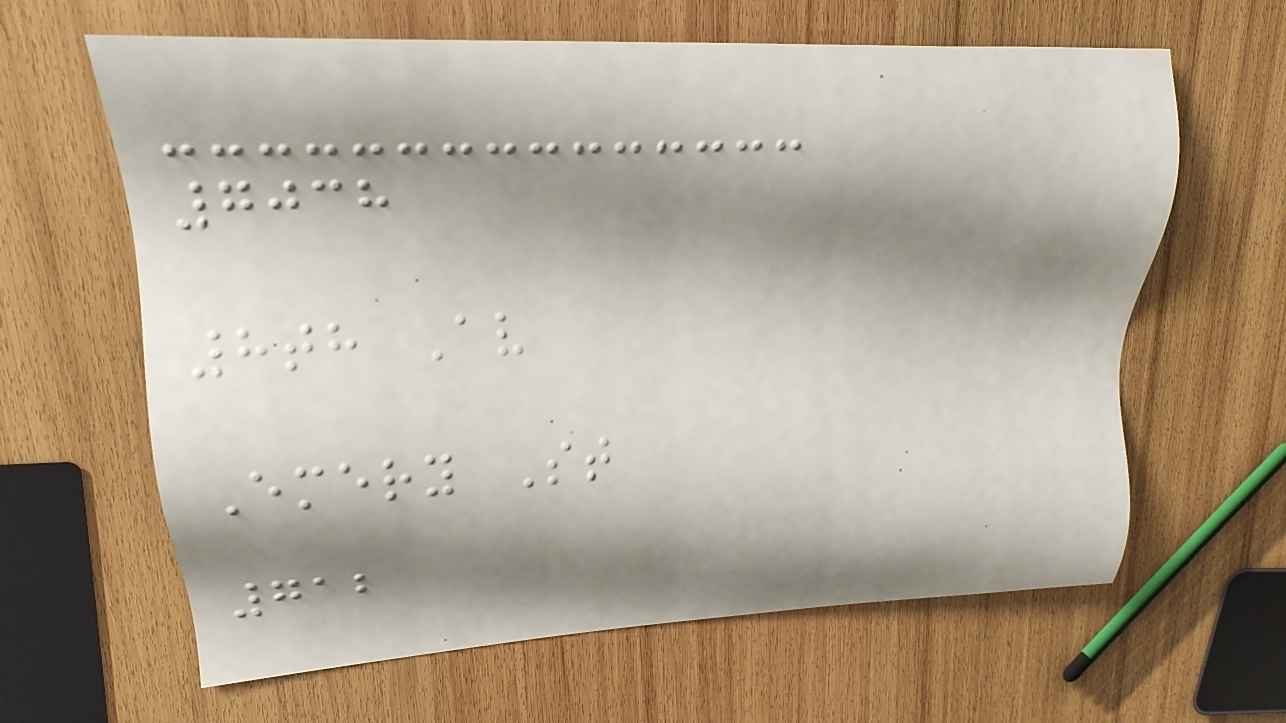7038
8th Av
Emery St
712
